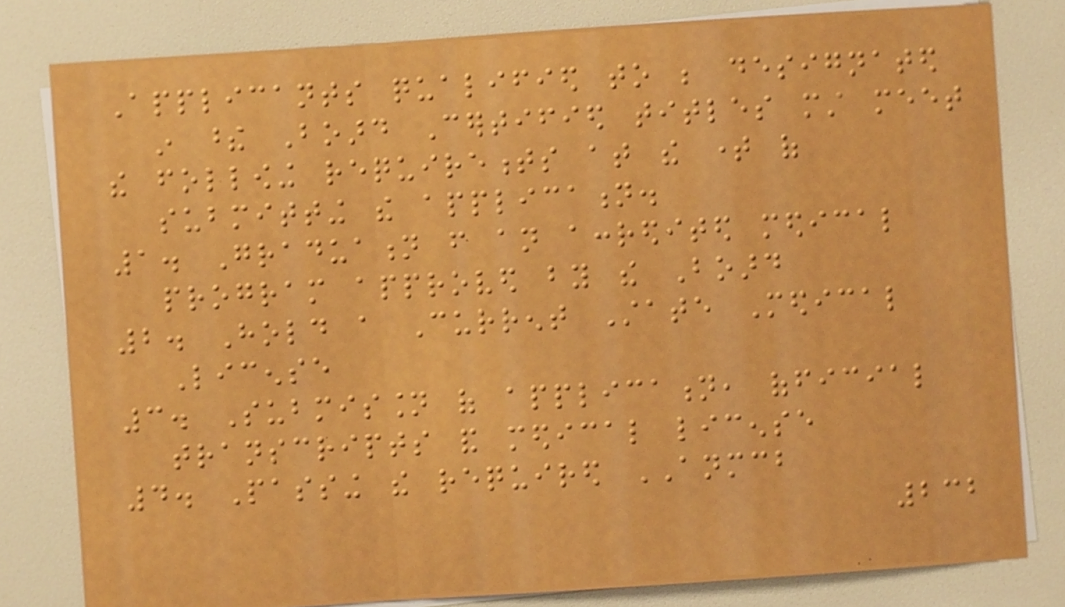Applicants qualified to be designated
in these Board Certified titles must meet
the following requirements at the time of
submitting the application.
1. Graduation from an accredited medical
program approved by the Board
2. Hold a Current State Medical
License
3. Submission of application, official
transcripts and medical license
4. Passing the required ANMCB
232
